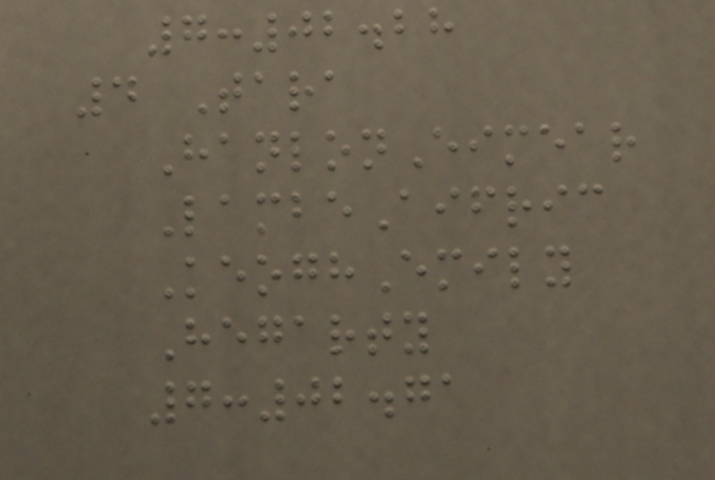7:02.28
4 Tara
HanlonEimear
LambeAifric
KeoghEmily
Hegarty
7:02.71
